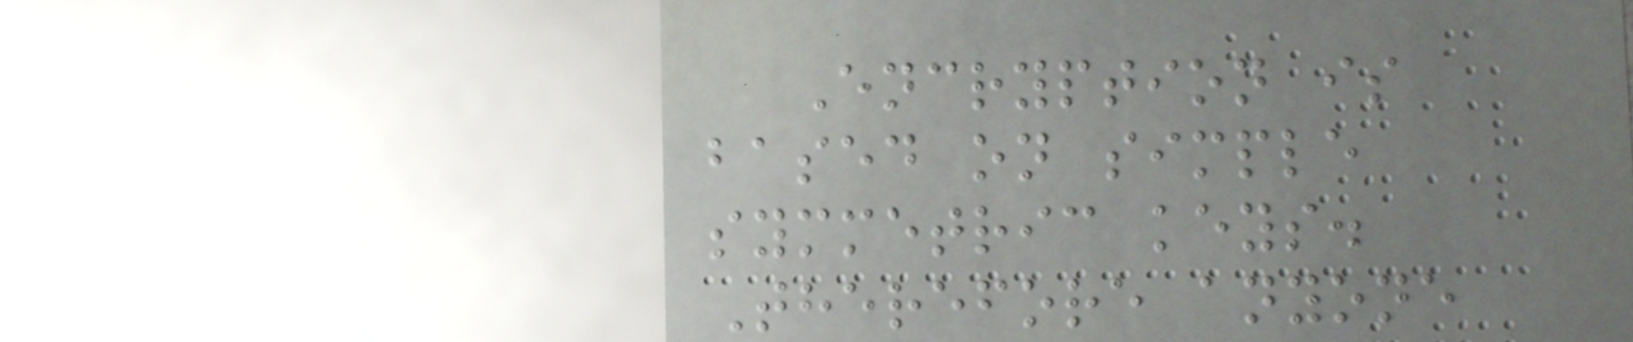Encryption is
based on simple
symmetric keys.
Therefore anyone
